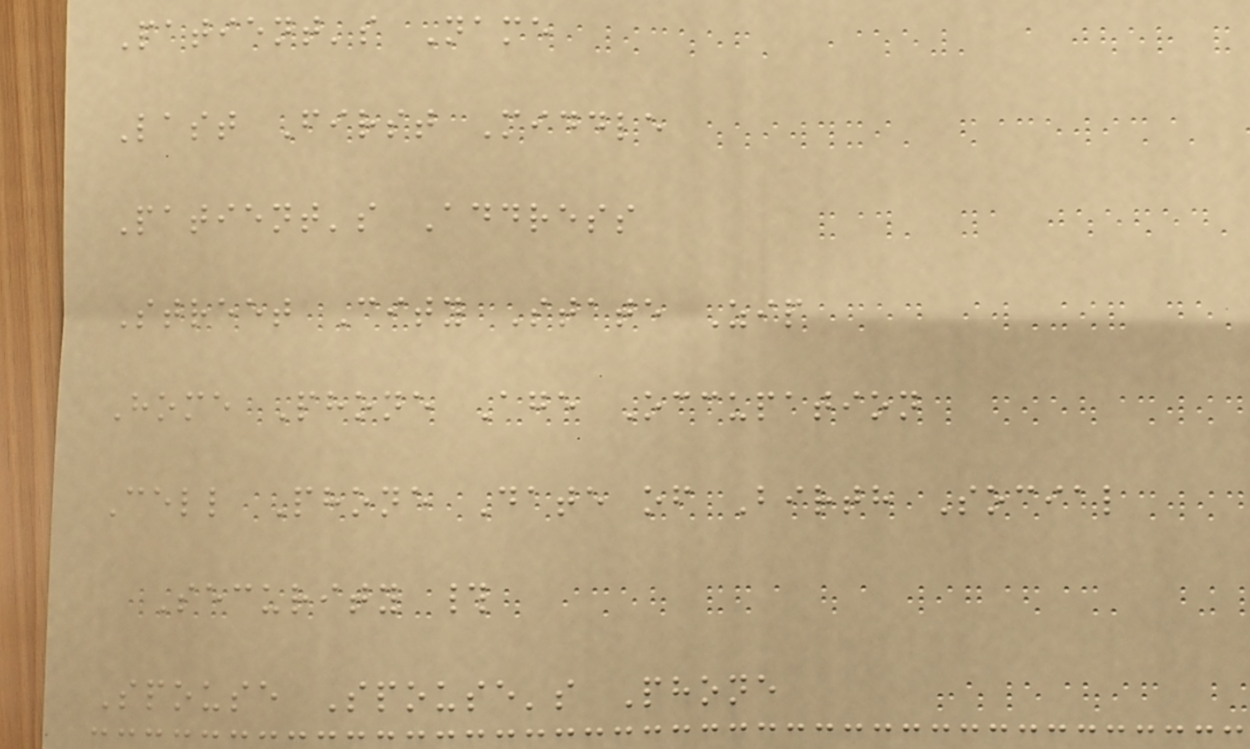Patient's Name
Last First Middle
Patient's Address
Street City State Zip
Home Phone Age Occupation
Cell Phone Date of Birth Social
Security #
Spouse Spouse's Phone
